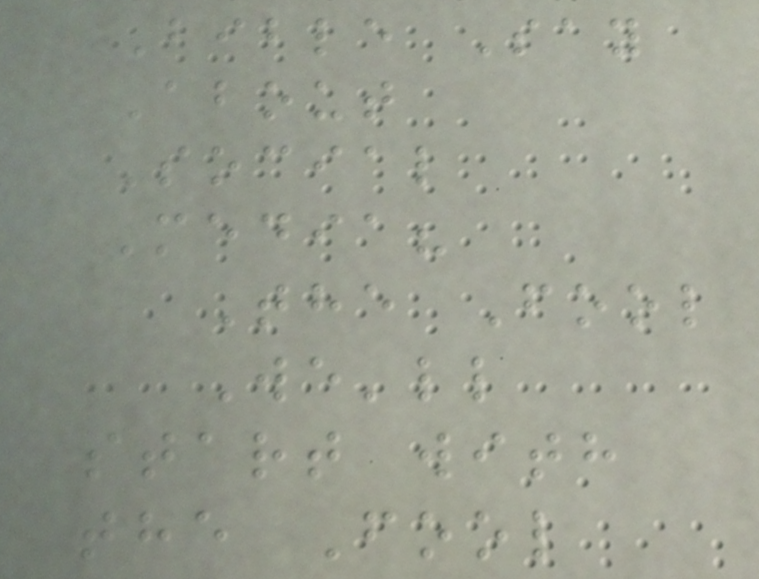Bible Say
About
Social
Media?
The Fool
We'll
start with
the Fool
